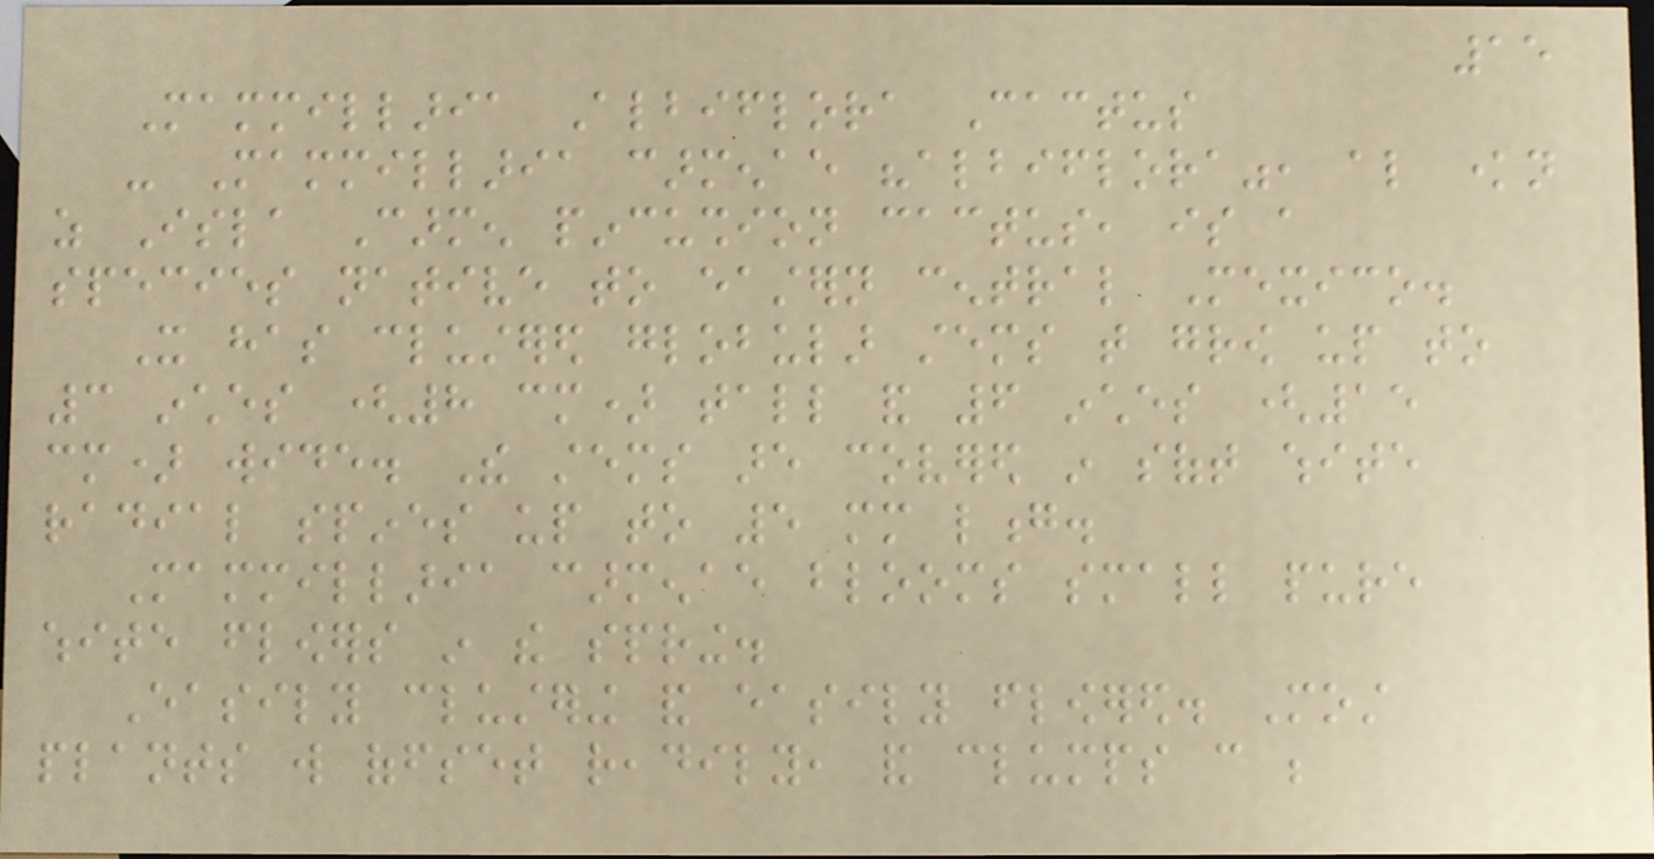15
Mammillaria Albiflora Cactus
- Mammillaria carmenae "albiflora", also known
as Isla Carmen pincushion cactus, is a
species native to eastern central Mexico.
It has clustered globular stems that grow up to
3 inches (8 cm) tall and 6 inches (15
cm) wide. The stems are covered in soft white
radial spines up to 5 mm long.
Mammillaria carmenae blooms small pure
white flowers in the spring.
Easily clustering and easily flowered. Most
plants will offset readily, and clumps can be
